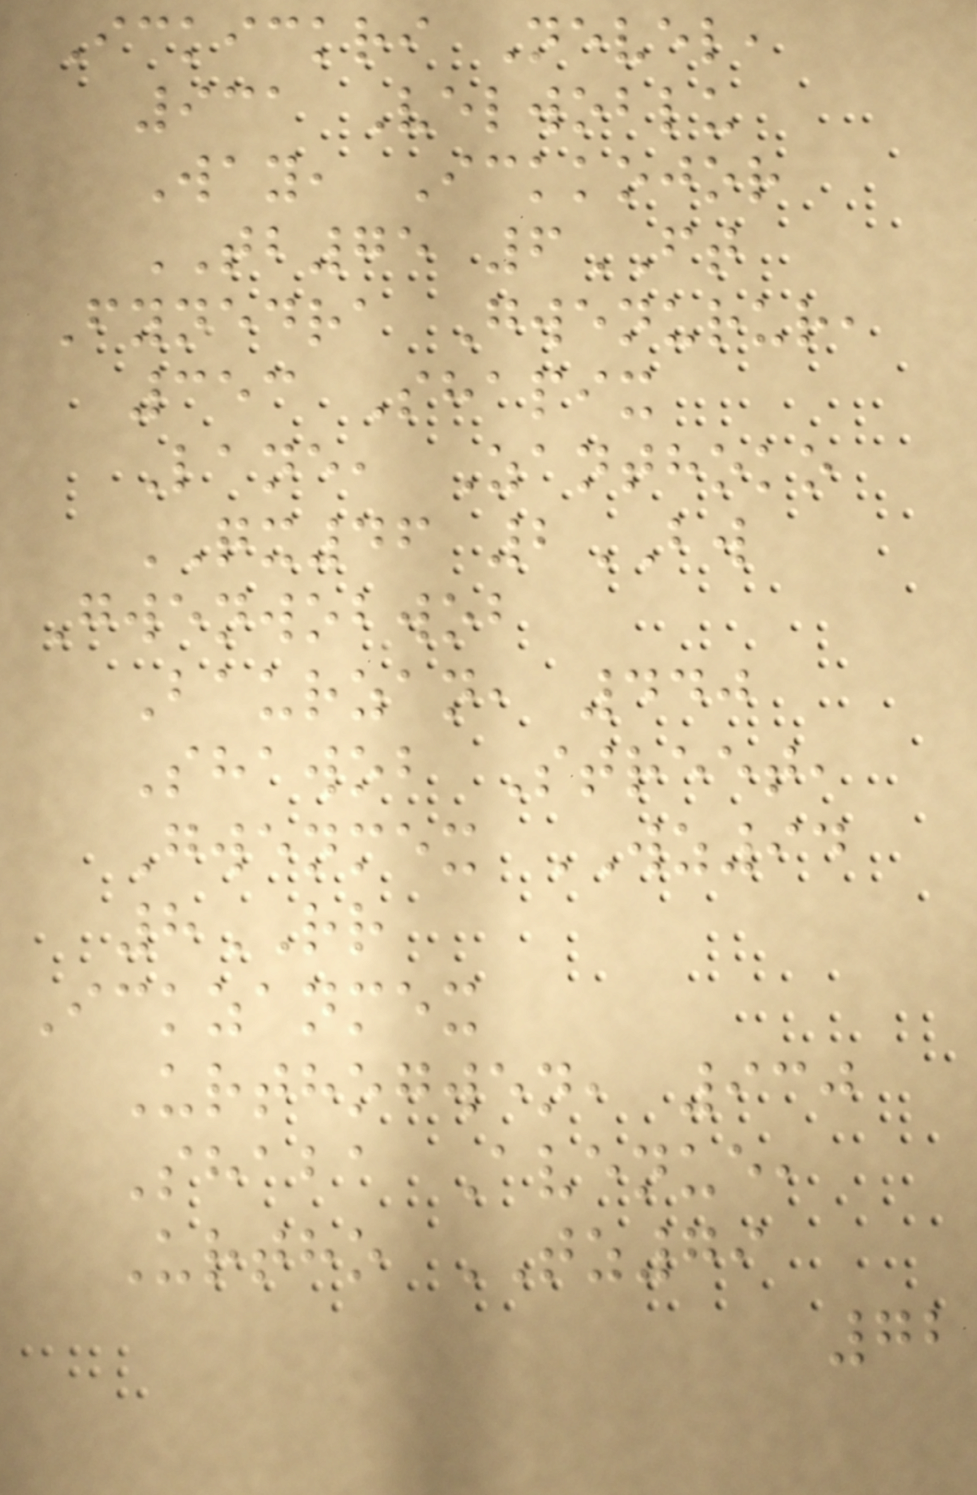Ickickri Nevel,
931 Velwoblu
Way, Ickkojor
TB75 6FT
Fynedra Gwenurur,
353 Shapix
Lane, Zanthoko
QX46 2BW
Gwenwobwob
Baurzan, 440
Shawob Street,
Gwenmex WZ94
8RR
Ickzanmex
Urthogwen, 930
Shaba Avenue,
Urtho TZ79
72
